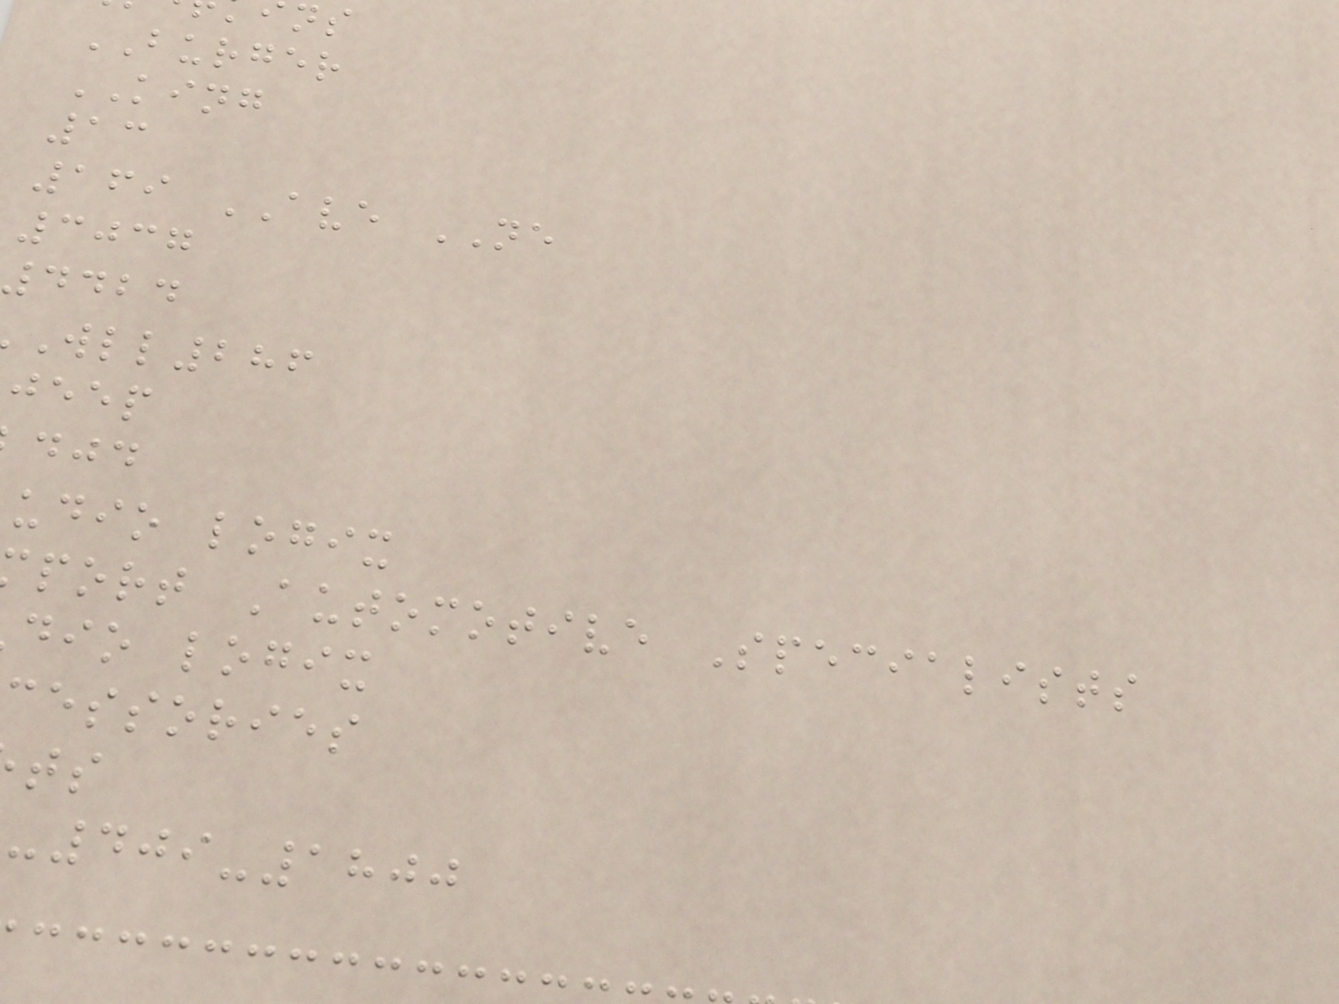BURGER
KING
13
169 AVE NE
3037
4424
wll286
jeep
udio logix
port Automotive Specialists
dio logix
cessories
-409-1800
